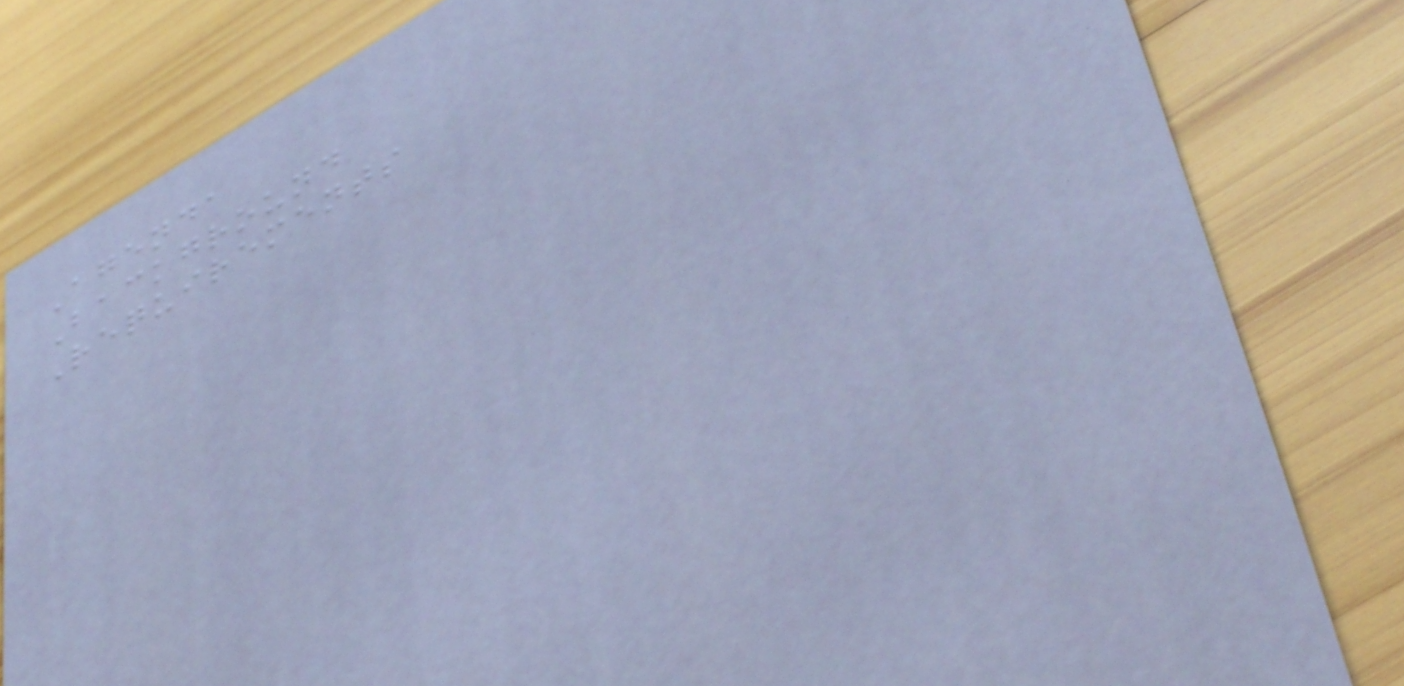Agenda
Background
Requirements
